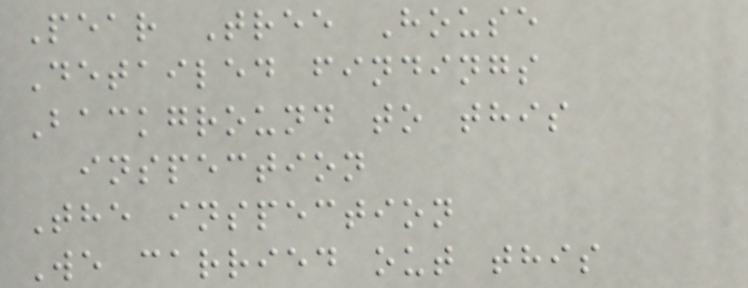Pear Tree House
Detailed findings
Background to this
inspection
The inspection
We carried out this
